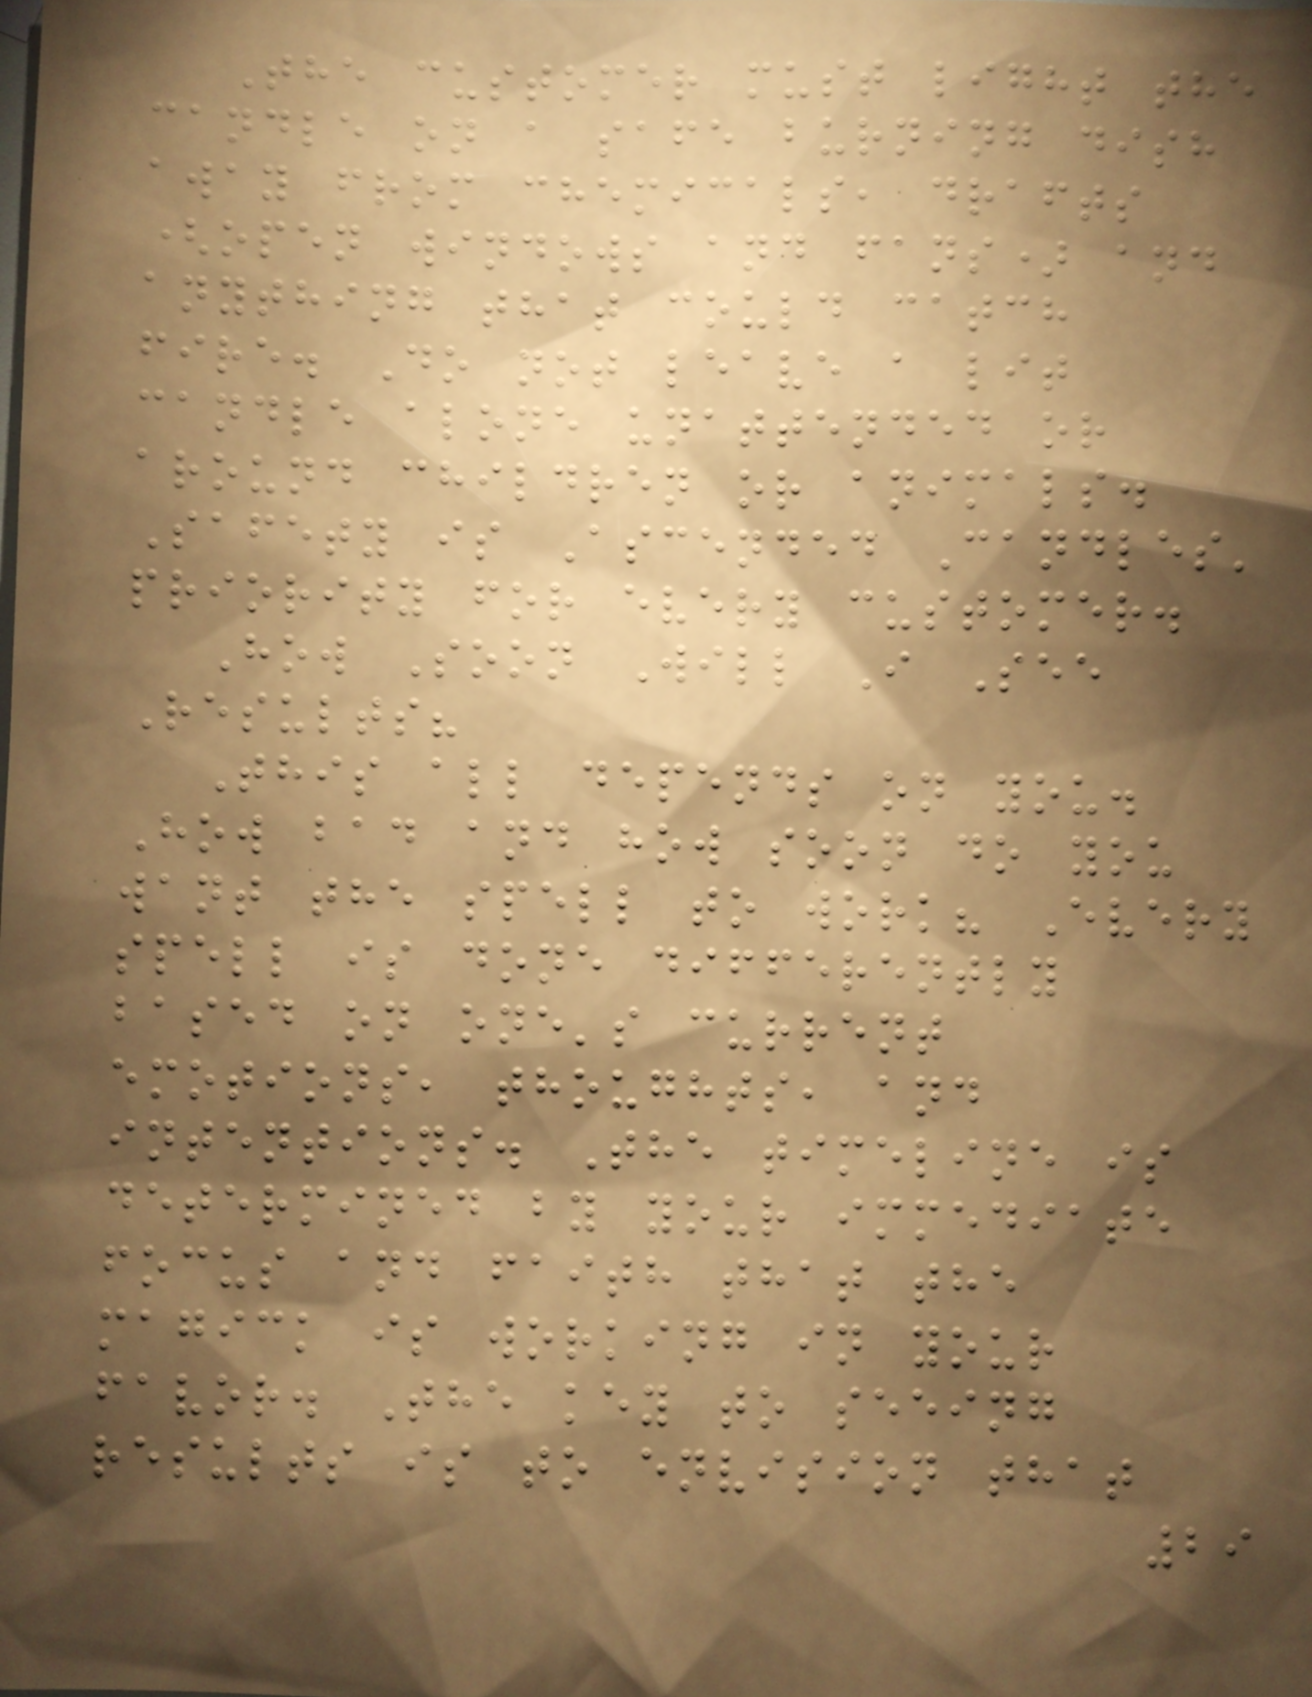The customer must light the
candle on a safe burning dish
away from chemicals, drafts
(open windows and fans) and
anything that could catch
fire. Do not leave a lit
candle alone unattended or
around children or animals.
Safety is Ascended Candles'
priority for every customer.
How Soon Will I See
Results?
This all depends on you.
How bad and how soon do you
want the spell to work? Every
spell is done differently
based on one's current
emotions, thoughts, and
intentions. The timeline is
determined by your immediate
focus and faith that the
magick is working in your
favor. The key to seeing
results is to envision that
29
